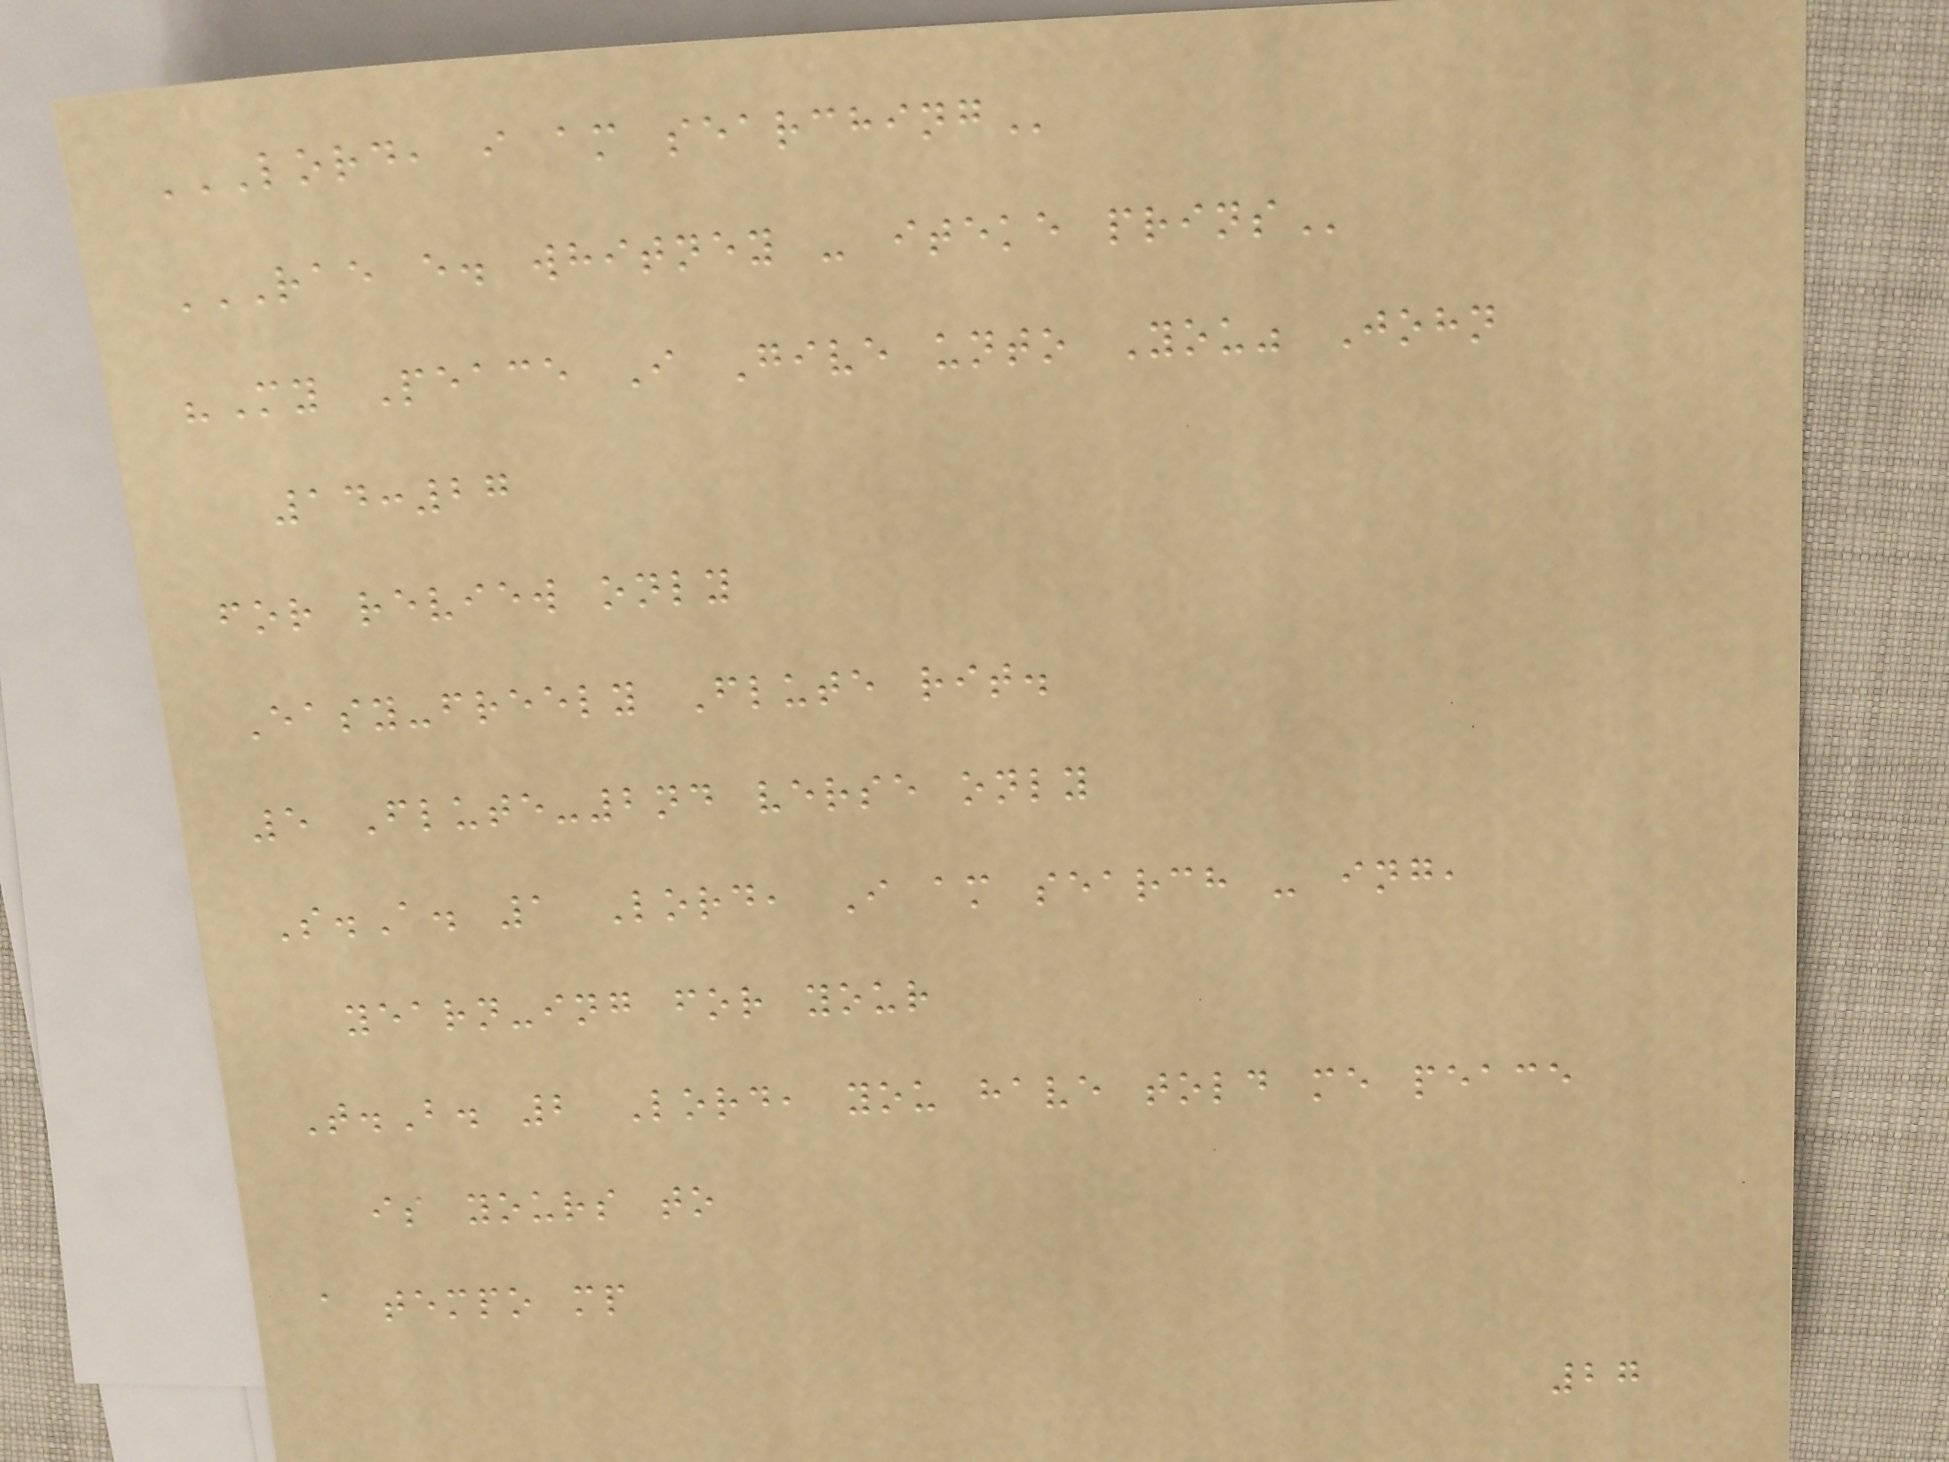LORD, I AM SEARCHING
RAE E. WHITNEY - ITEKE PRINS
"My Peace I Give unto You" John
14:27
for review only
Easy-freely Flute rit.
5 Flute-2nd verse only
S.A. 1 Lord, I am search - ing,
yearn-ing for your
T.B. 2 Lord, you have told me peace
is yours to
a tempo mp
27
